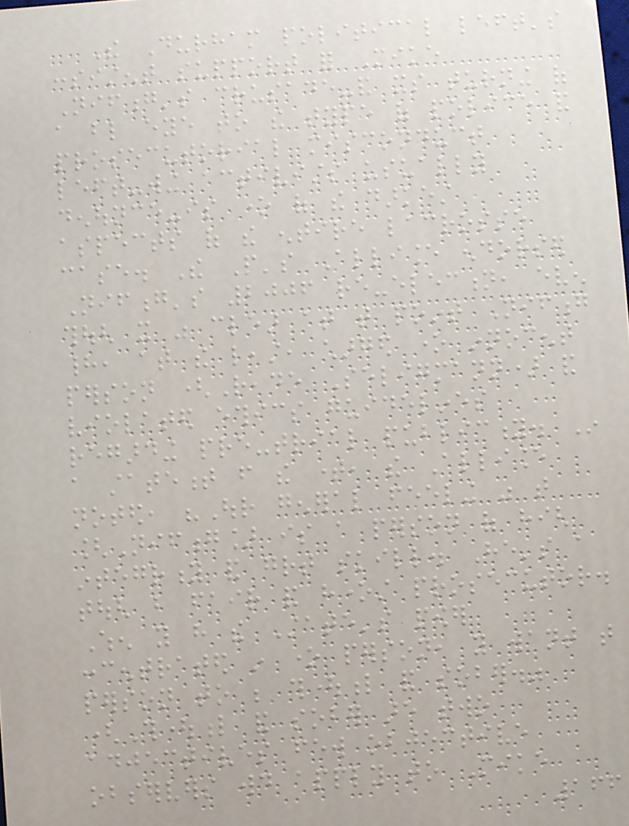The Durham political left's
consistent support for Mike
Nifong's crusade-and its turning of
a blind eye to the type of police and
prosecutorial misconduct
left-wing activists usually
denounce-is one of the darkest
aspects of the entire lacrosse
case. The People's Alliance endorsed
Nifong's 2006 re-election, even
though it was clear at that point Nifong
had, at the least, charged one innocent
person (Reade Seligmann) and
violated ethics guidelines
regarding pre-trial publicity. In
a statement from the time, the Alliance
noted, "Our general feeling was that
[Nifong] is a person of high
integrity and great skill. He's a
tough but fair and honest prosecutor.
When you have the State's power
concentrated in one person, you want that
person to be thoughtful and sober."
(Thoughtful and sober are two
adjectives few objective
observers would apply to Mike
166
